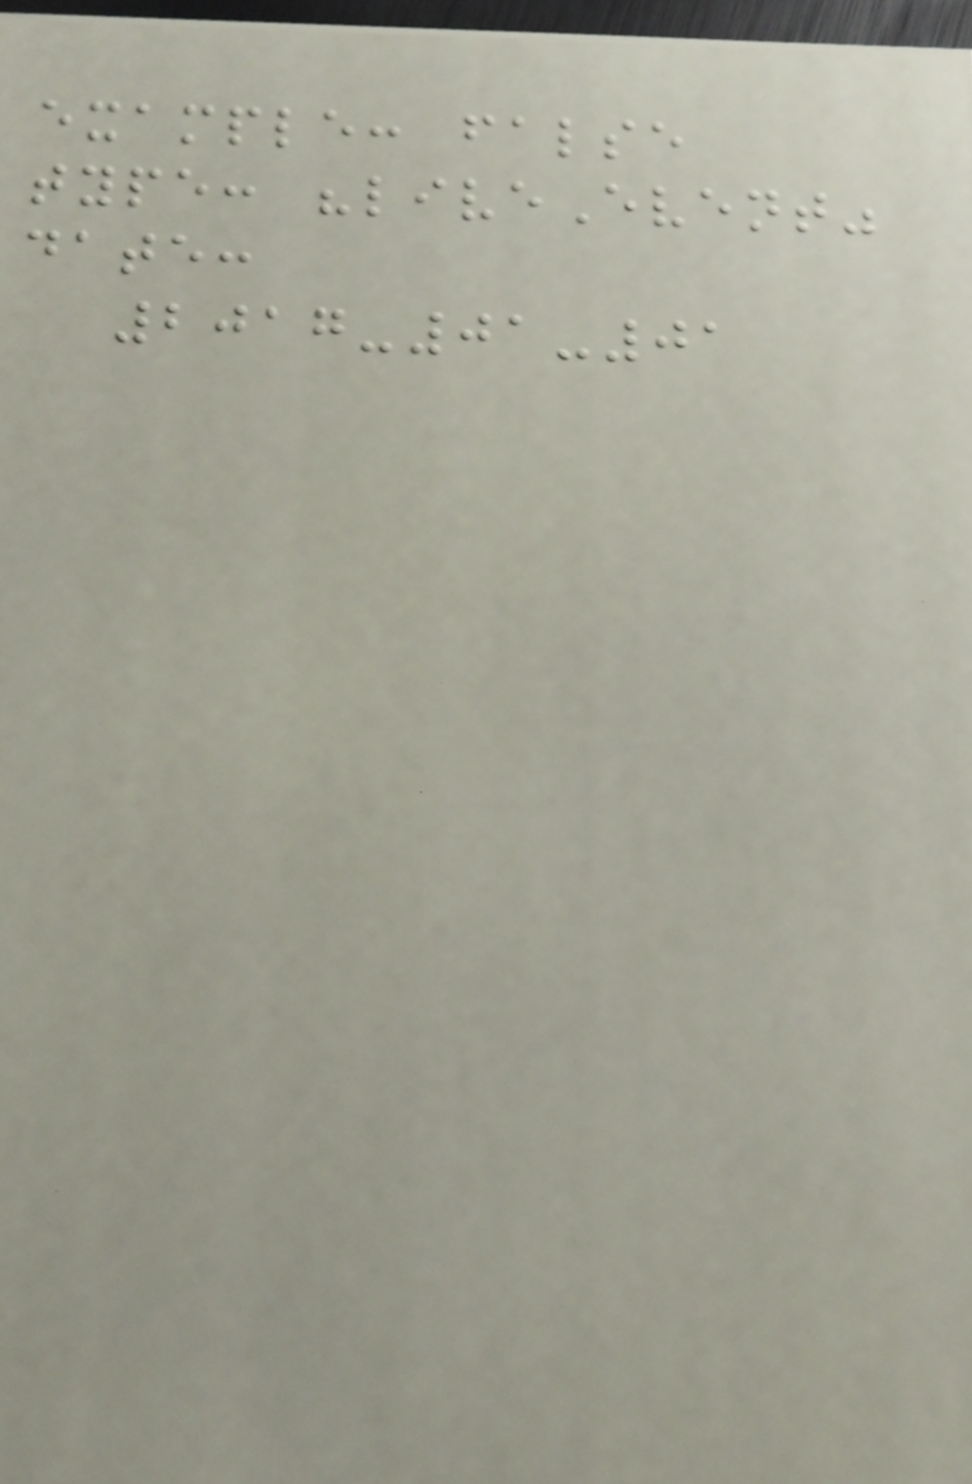example: false
type: "liveEvent"
date:
2017-01-01
